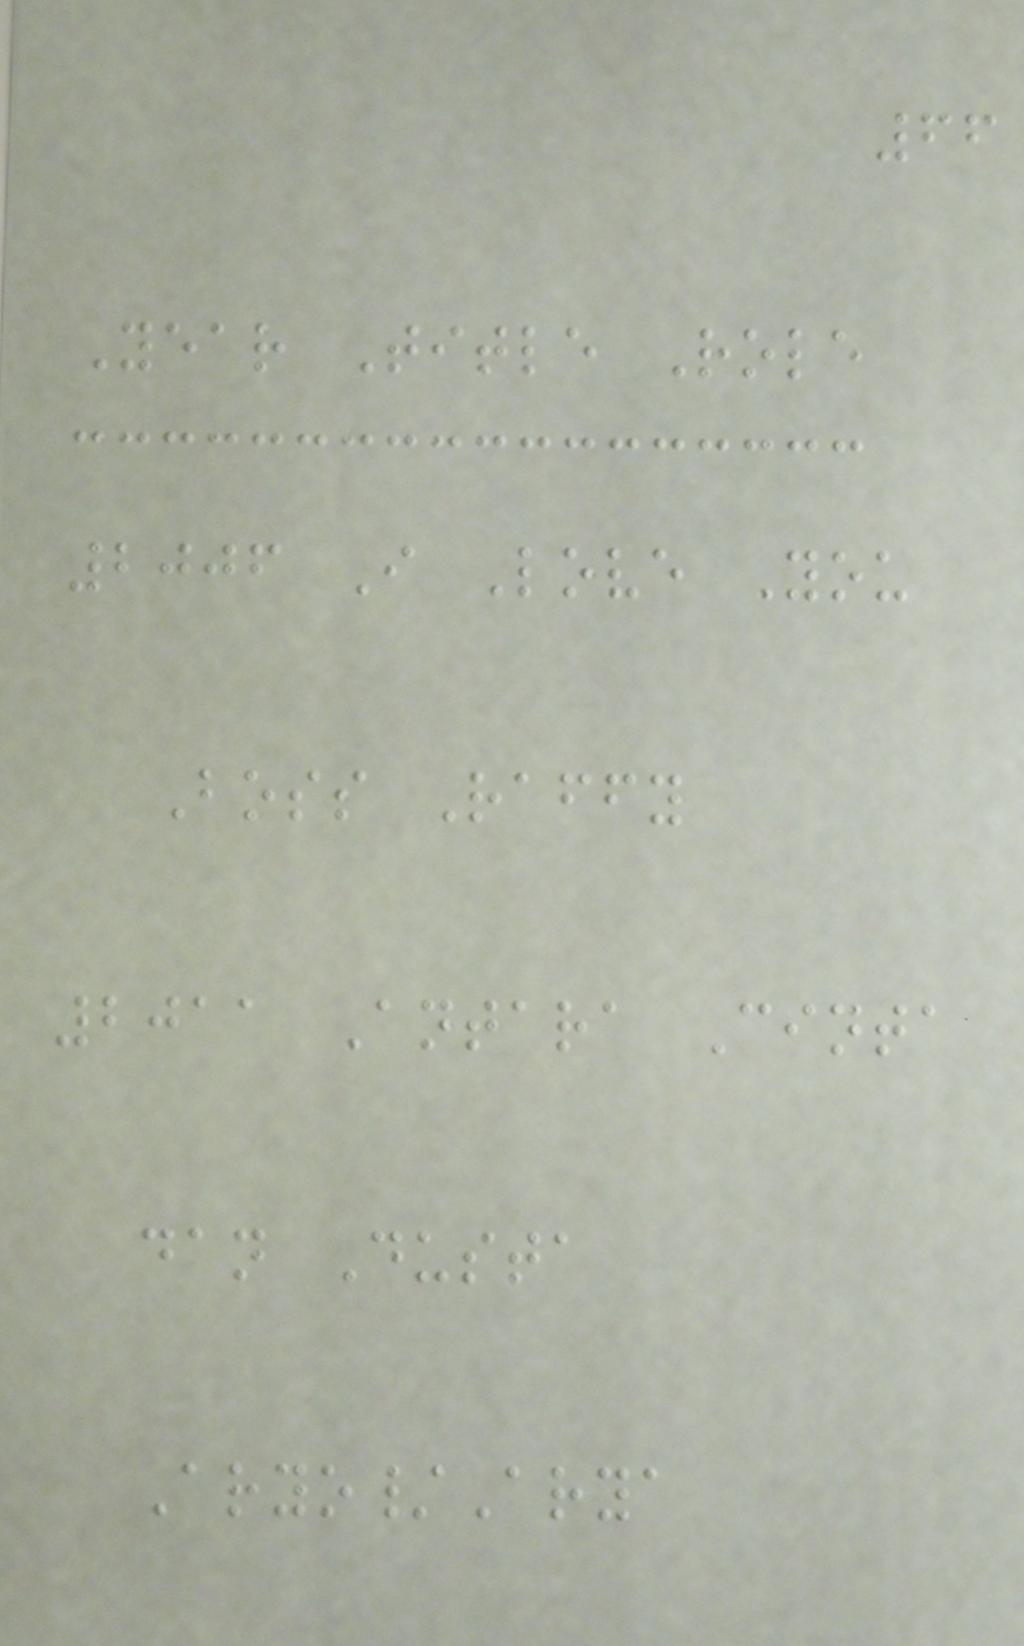66
Year Title Role
2006 I Love You
Boss Raffy
2011 Antara Cinta
dan Dusta
Aryo/Arya
